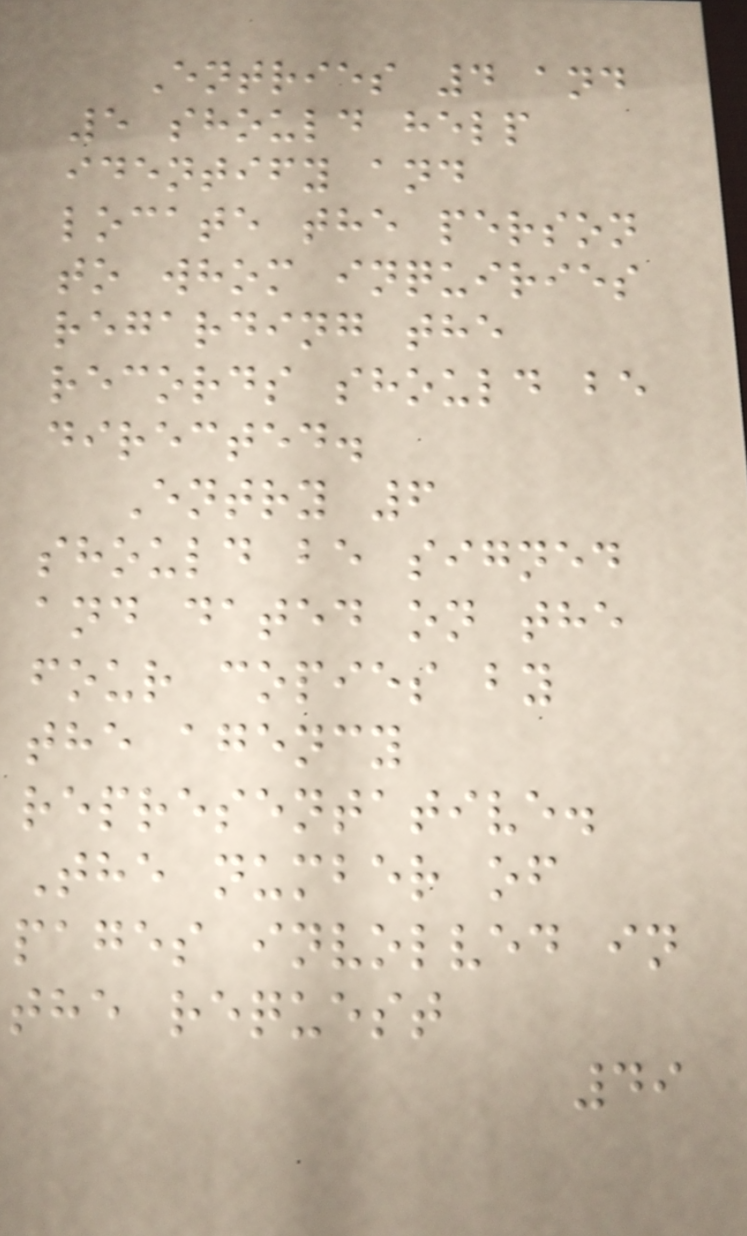Entries 4 and
5 should help
identify and
locate the person
to whom inquiries
regarding the
records should be
directed.
Entry 6
should be signed
and dated on the
four copies by
the agency
representative.
The number of
pages involved in
the request
49
